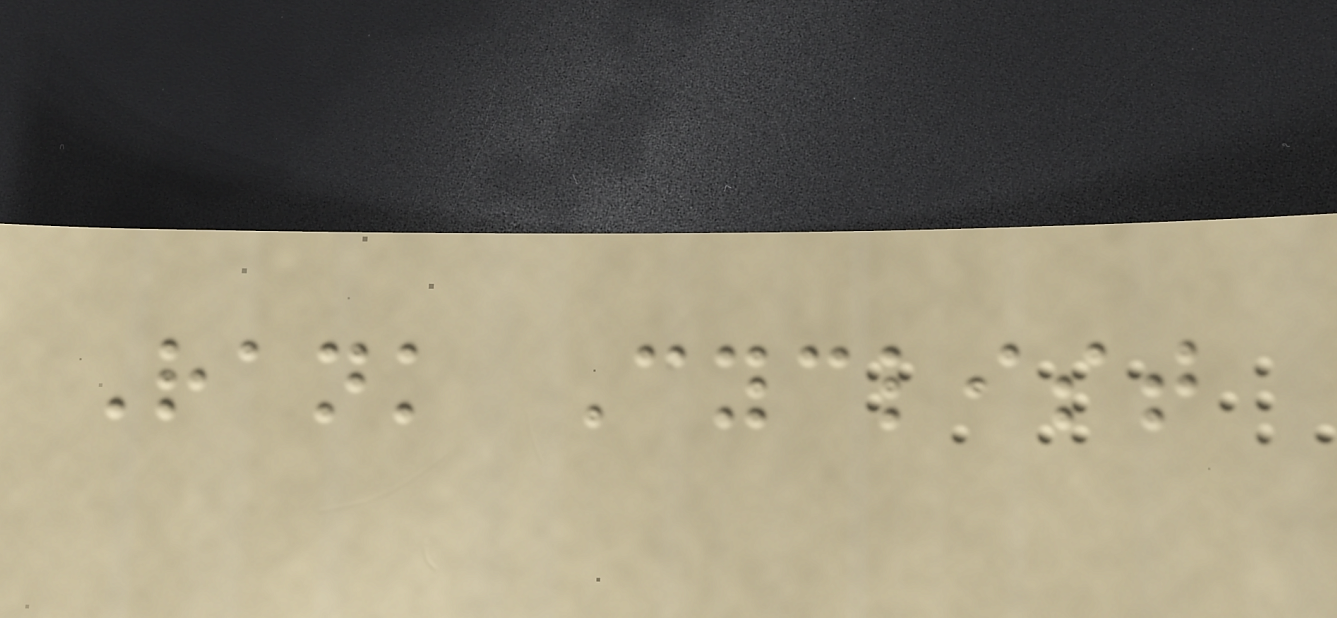Rank Cyclist
